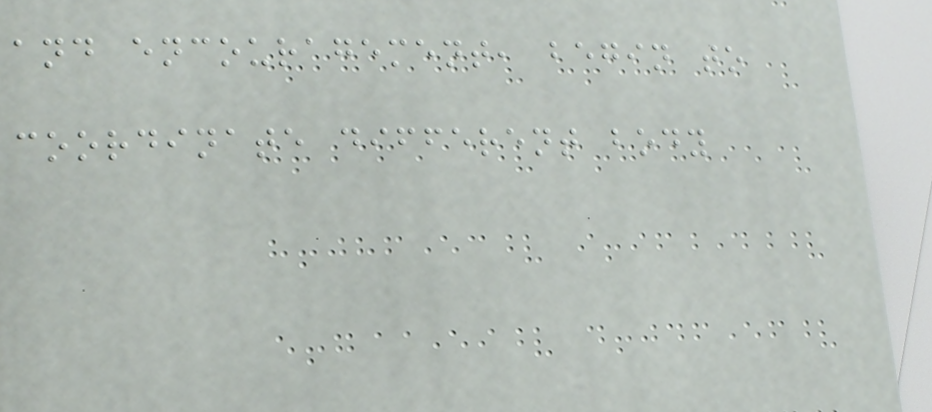and encouragement, begin to
coordinate different body
